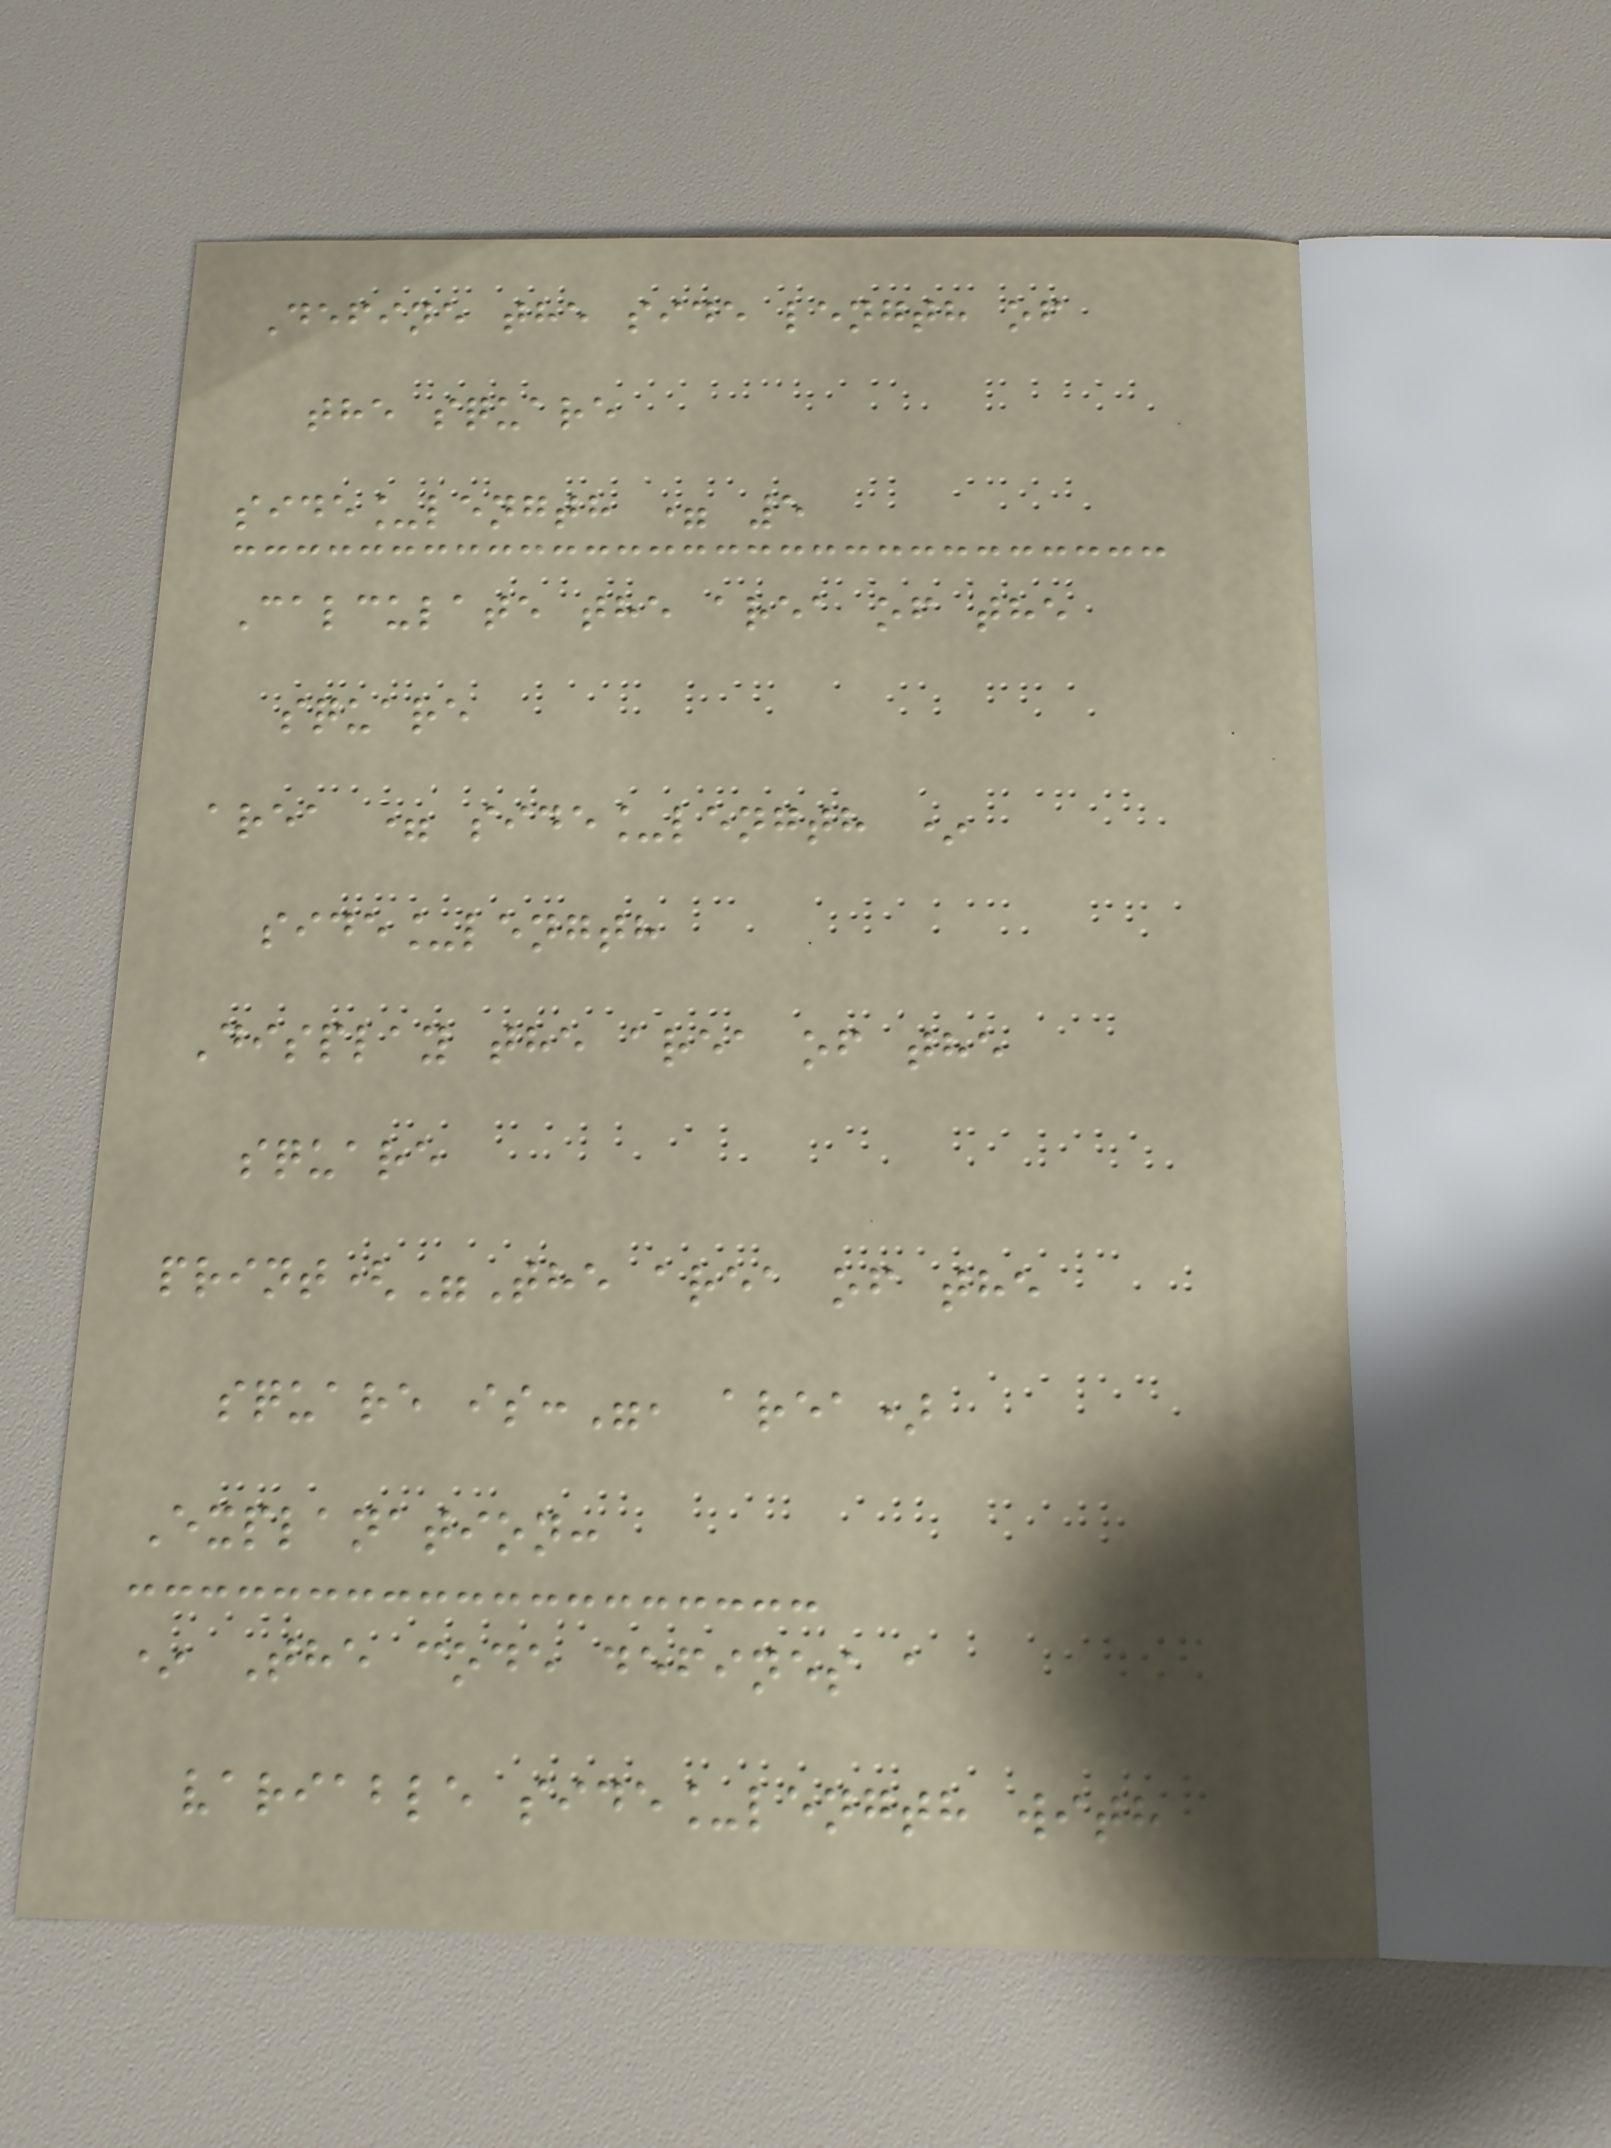Define the side length of
the square
side_length = 5
Calculate the area of the
square
area = side_length *
side_length
Display the area of the
square
print("The area of the
square is:", area)
Explanation:
* The code defines a
variable side_length with
